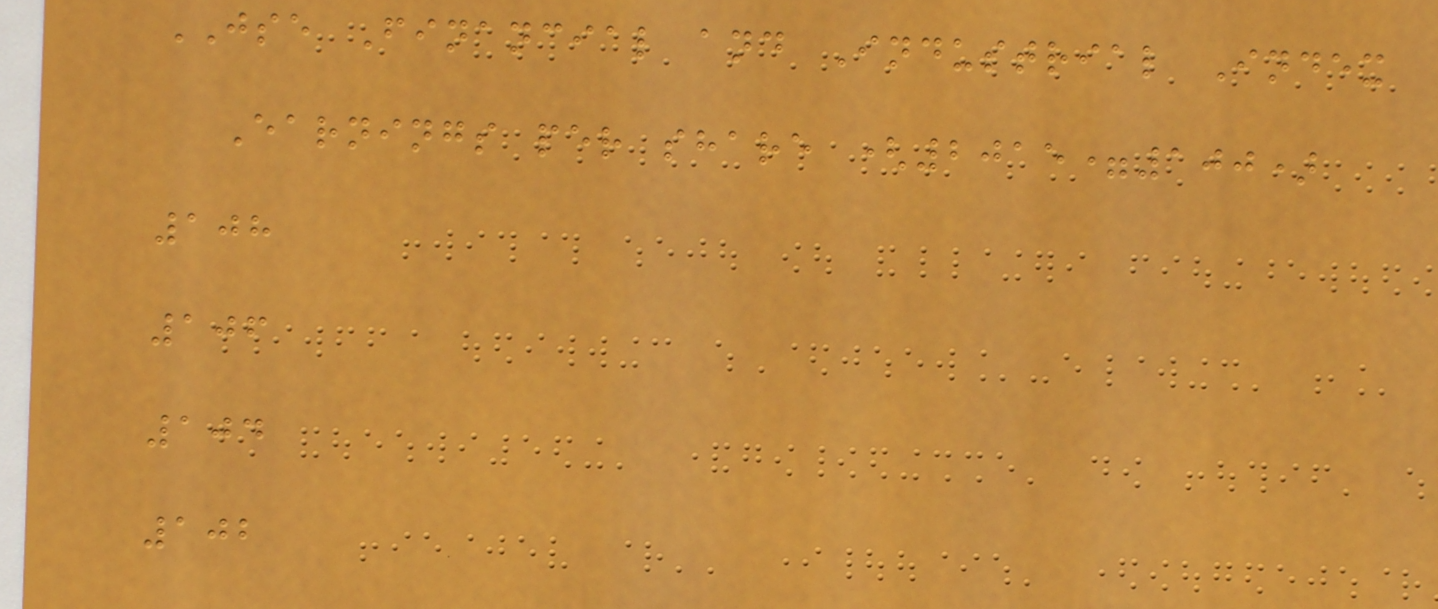JSE Financial and Industrial Index
Earnings per share (2015=100)
108
106
104
102
